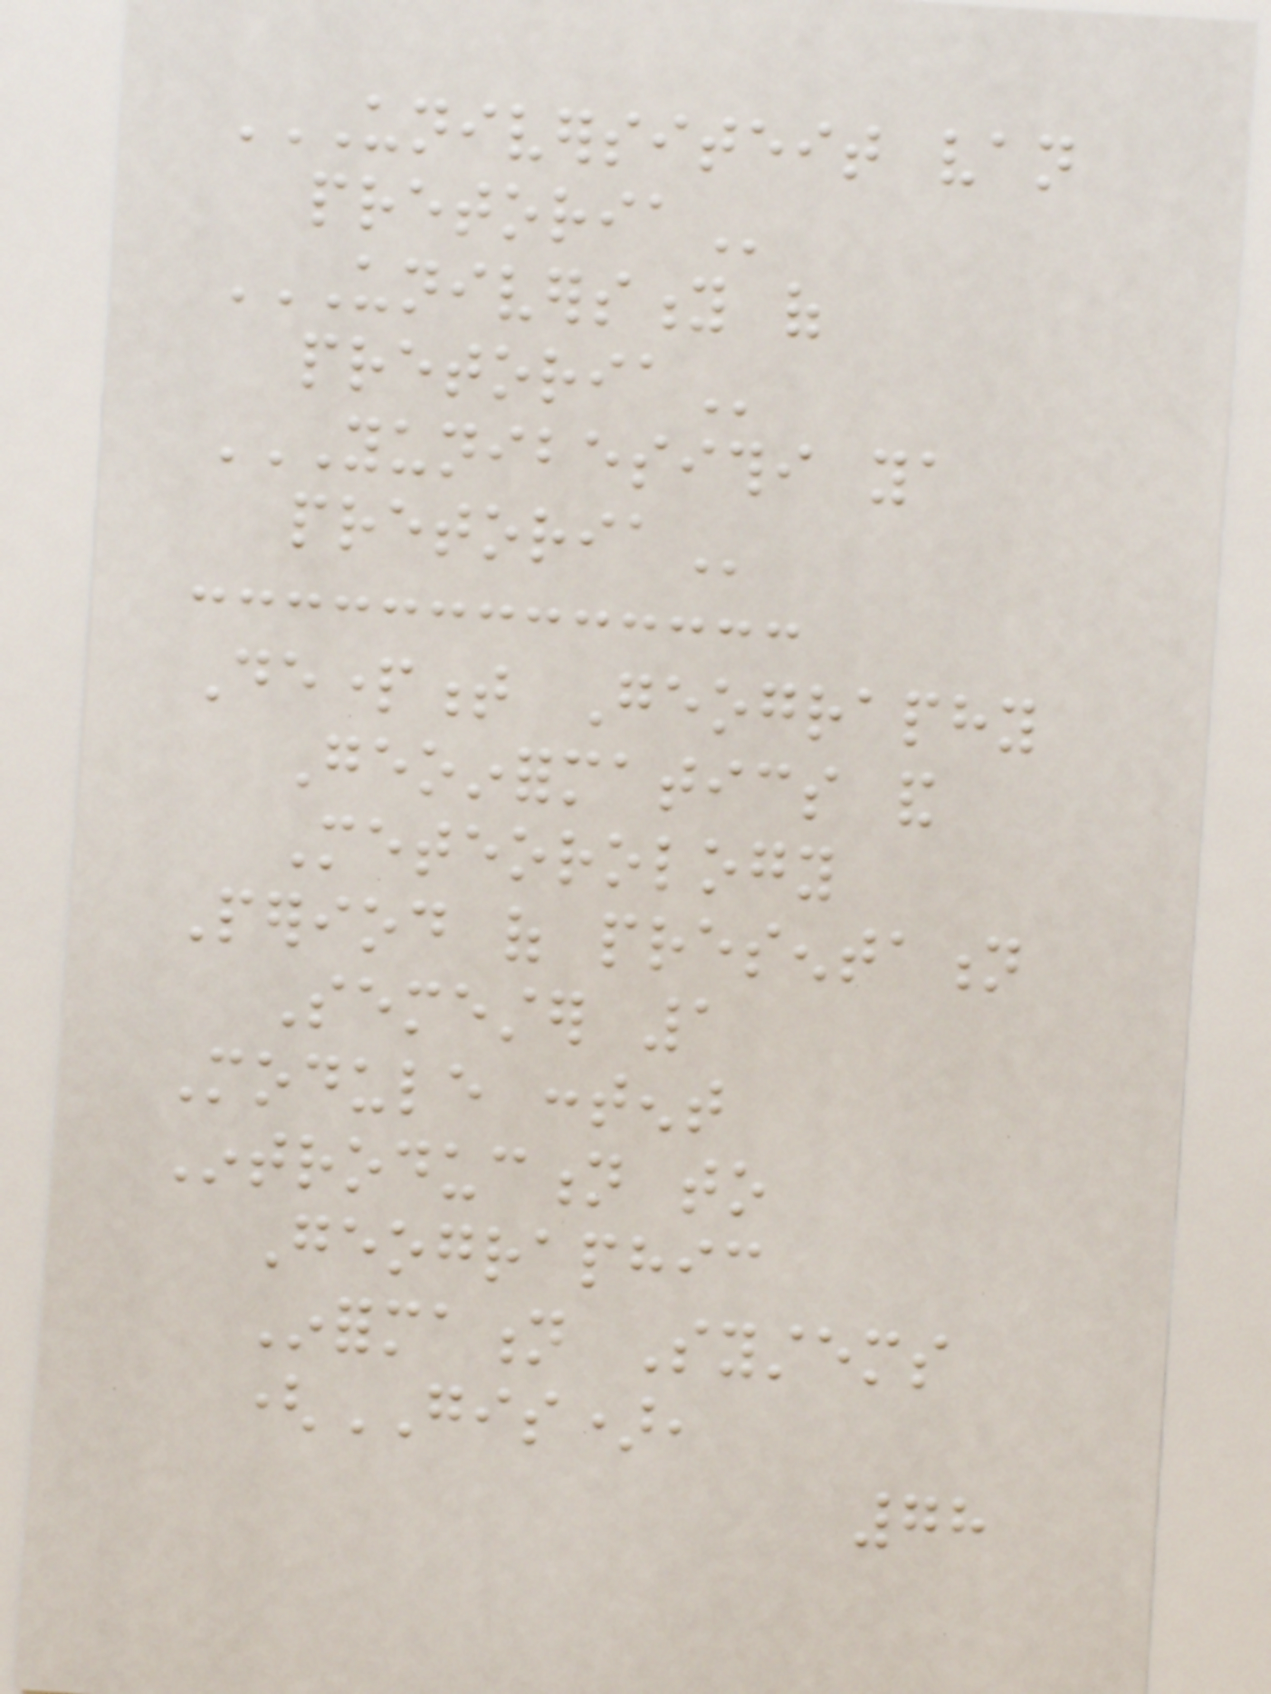UNIVERSITEIT VAN
PRETORIA
UNIVERSITY OF
PRETORIA
YUNIBESITHI YA
PRETORIA
Department Geography
Geoinformatics and
Meteorology
Period of presentation
Semester 1
Module content
Introduction to
Geographic
Information Systems
(GIS),
78
